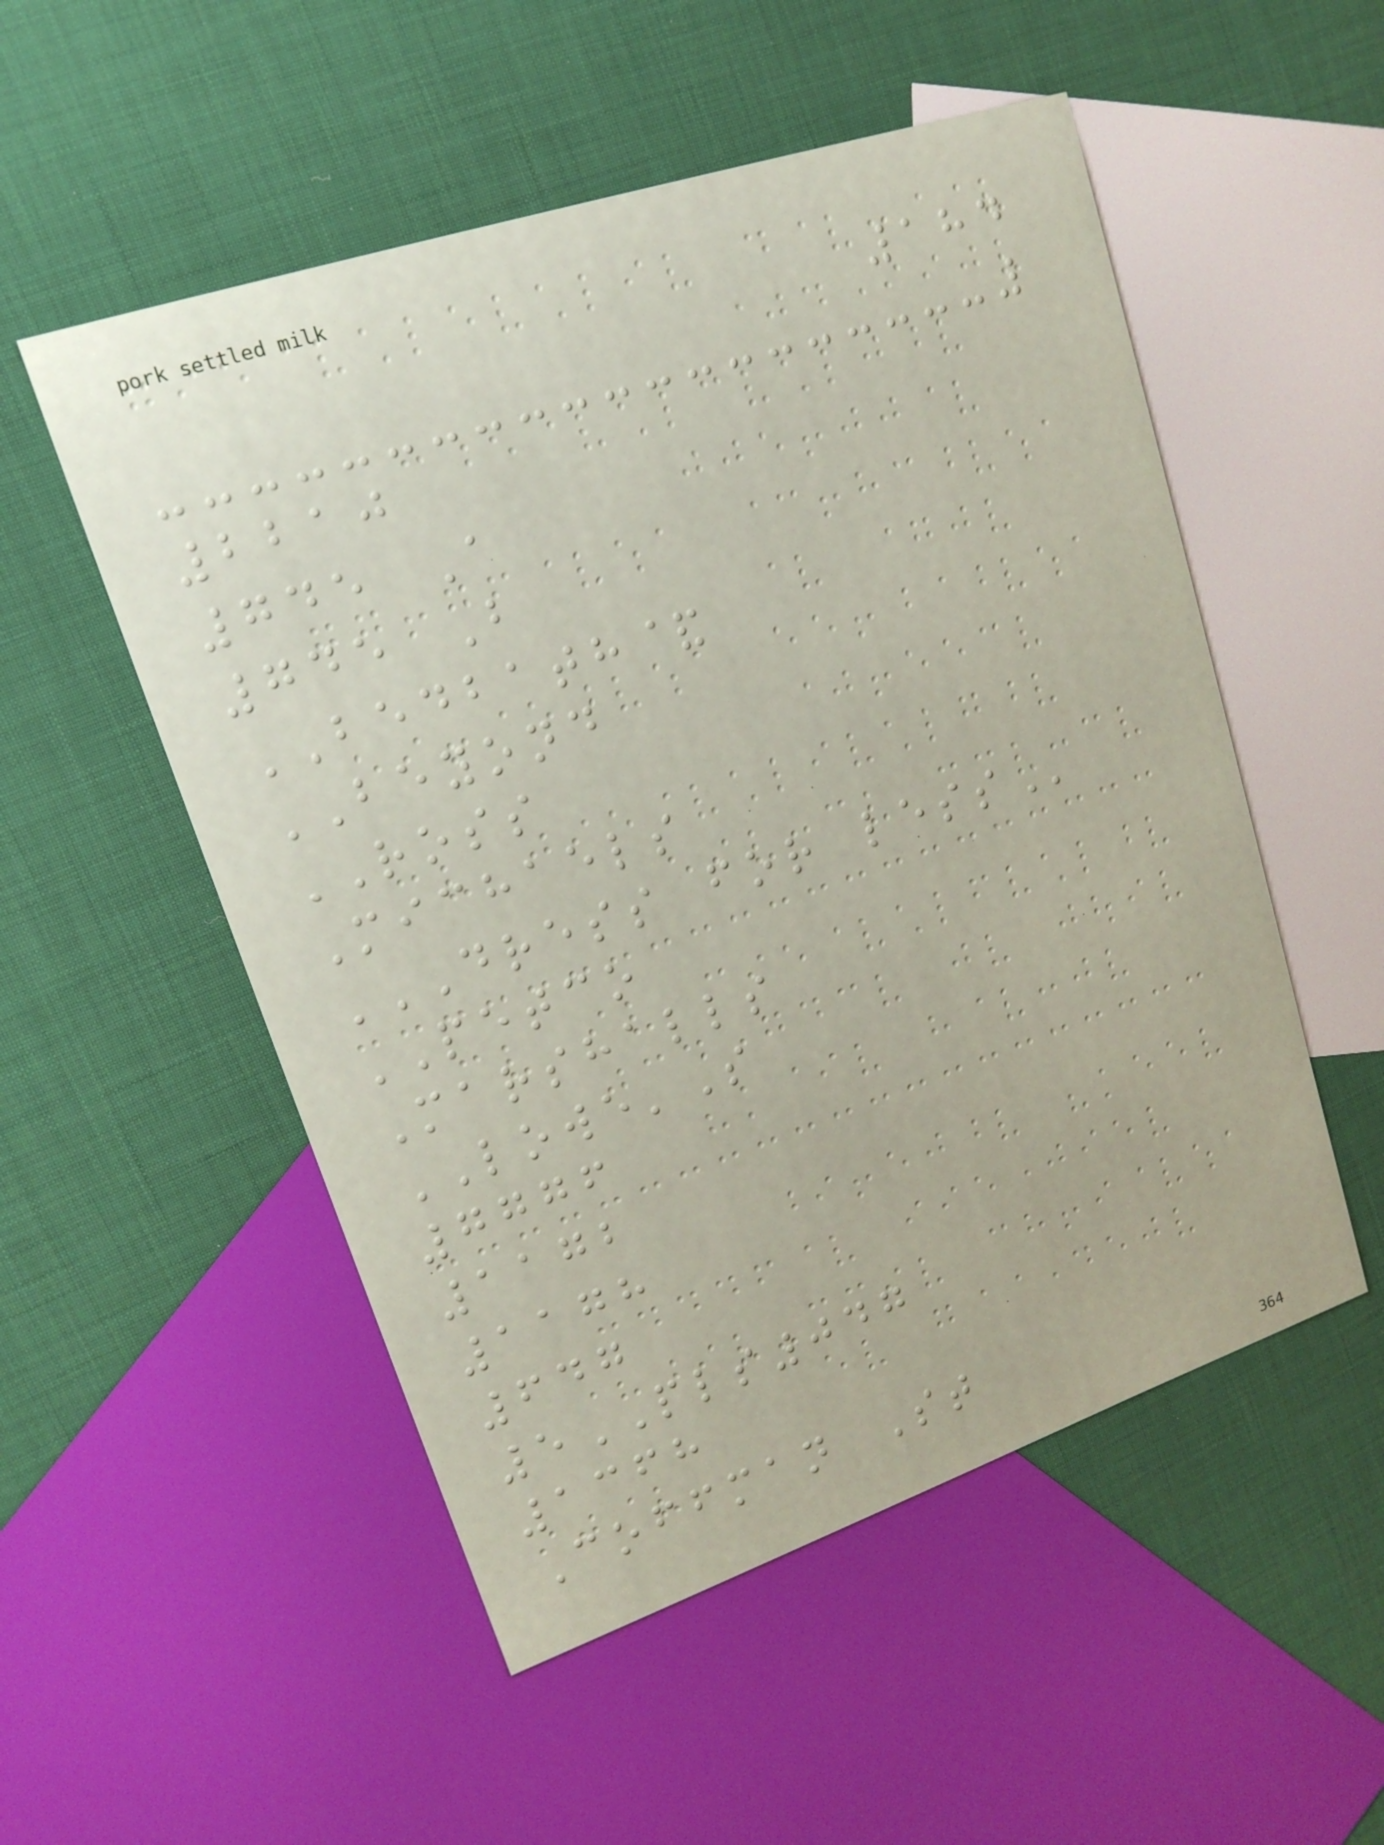184
2210
745 A
745 B
BEDBATH&
BEYOND
ROSS
Michaels
DRESS FOR LESS
PETCO
Marshalls
LOWE'S
7776
1172
1178
647
5PLS047
1368
Coffman St
